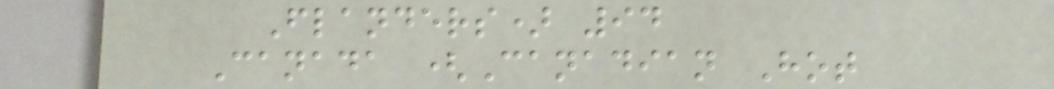Flanders) 94
Canada (Canadian Hot
